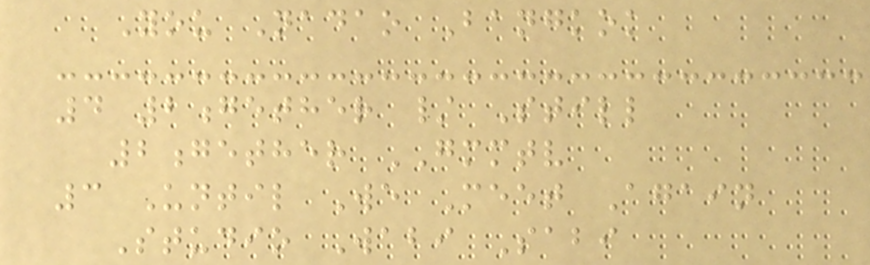You Nadao Bangkok
4 2gether / Still
2gether GMMTV
3 Until We Meet Again
Studio Wabi Sabi
